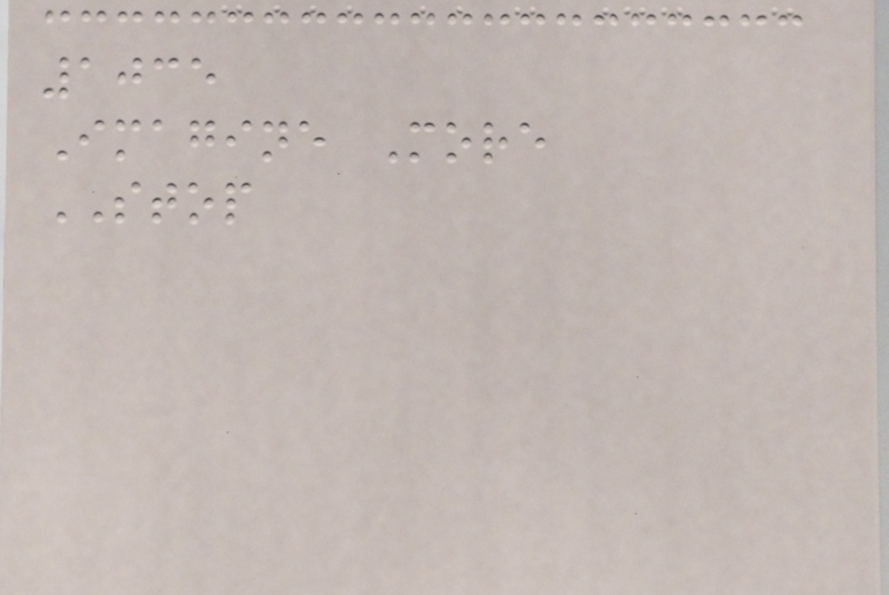1035
Imagine More
STOP
